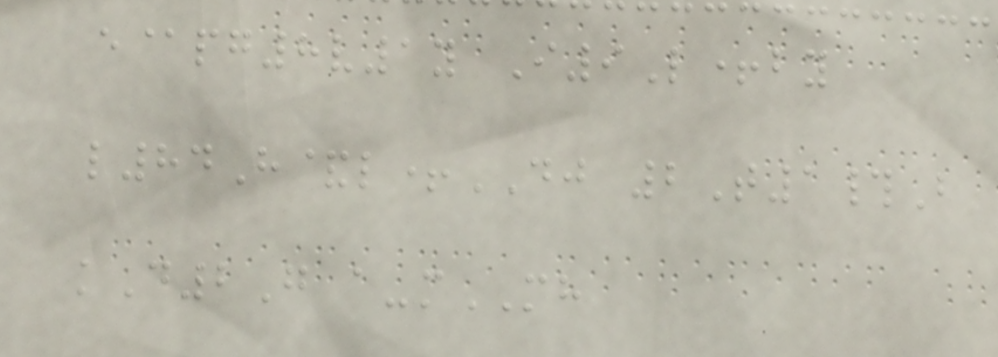e@pg8v1y I9L+by
l84H&l+DJ 2T1#B
kD2G a-mMH
